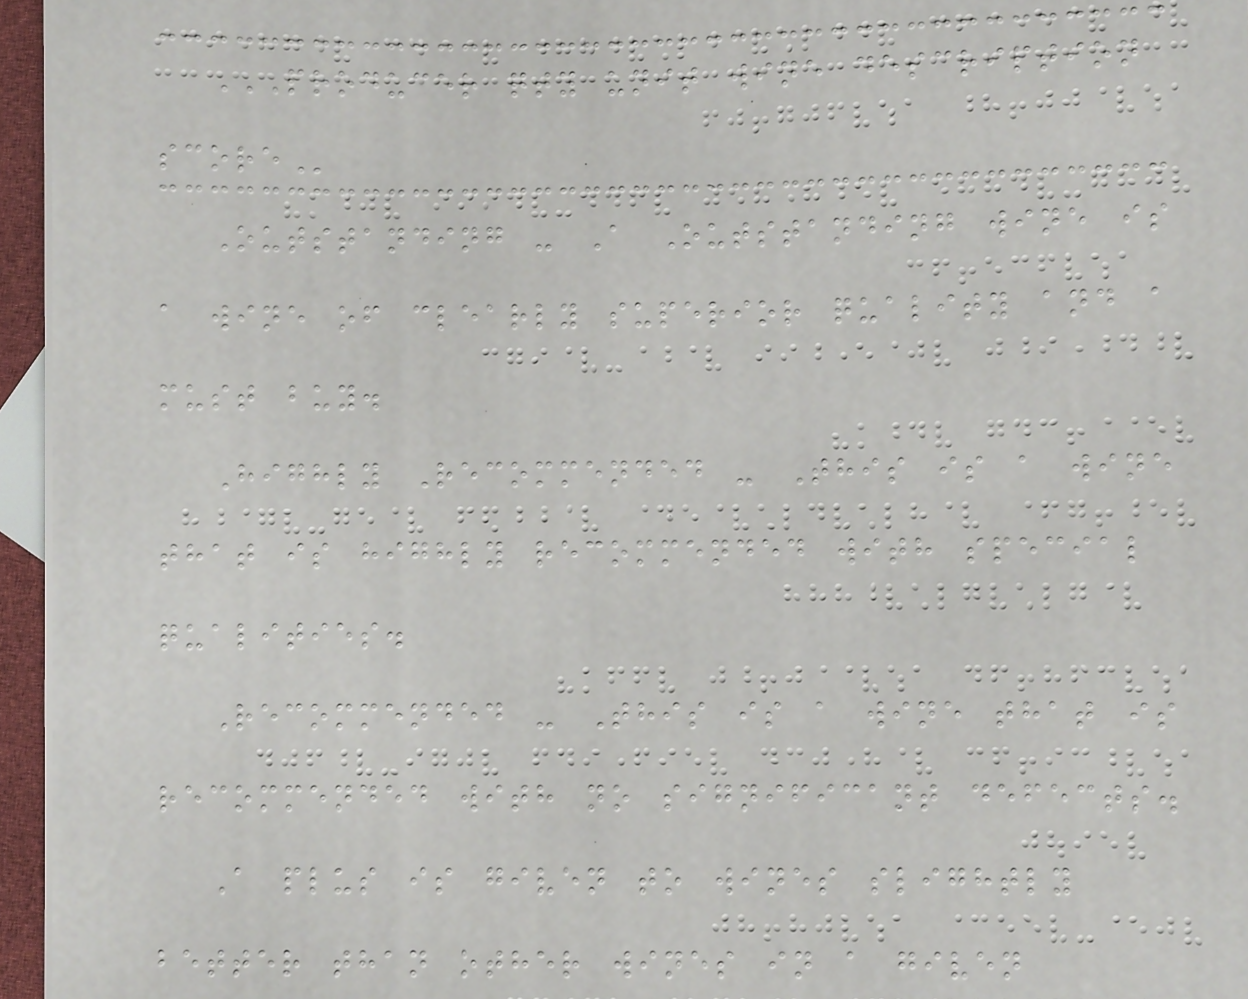PRODUCER QTY UNIT WINE DESCRIPTION
SCORE
Outstanding - A Outstanding wine is
a wine of clearly superior quality and a
must buy.
Highly Recommended - This is a wine
that is highly recommended with special
qualities.
Recommended - This is a wine that is
recommended with no significant defects.
A plus is given to wines slightly
better than other wines in a given
